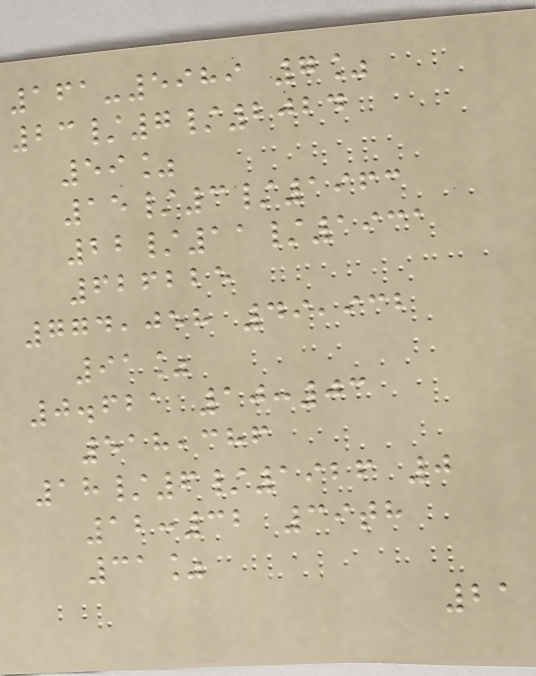161-5989 7%
23/7/2024
59%
15/3/1963
22/11/1931
626225
774,058 49,932
91%
0.621 10:03
518,386
18/6/1926 0
12:32 39th
31%
21
